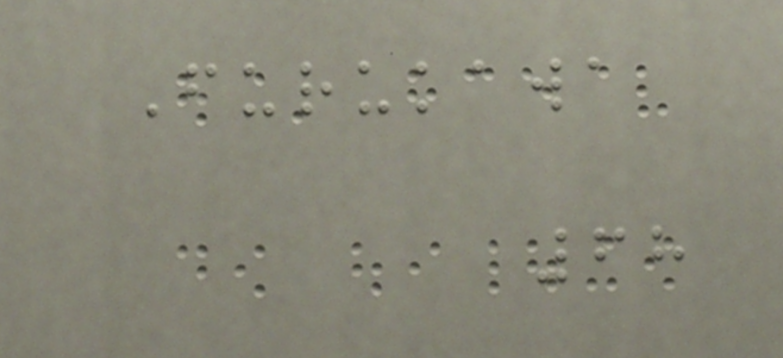Furukawa
68
